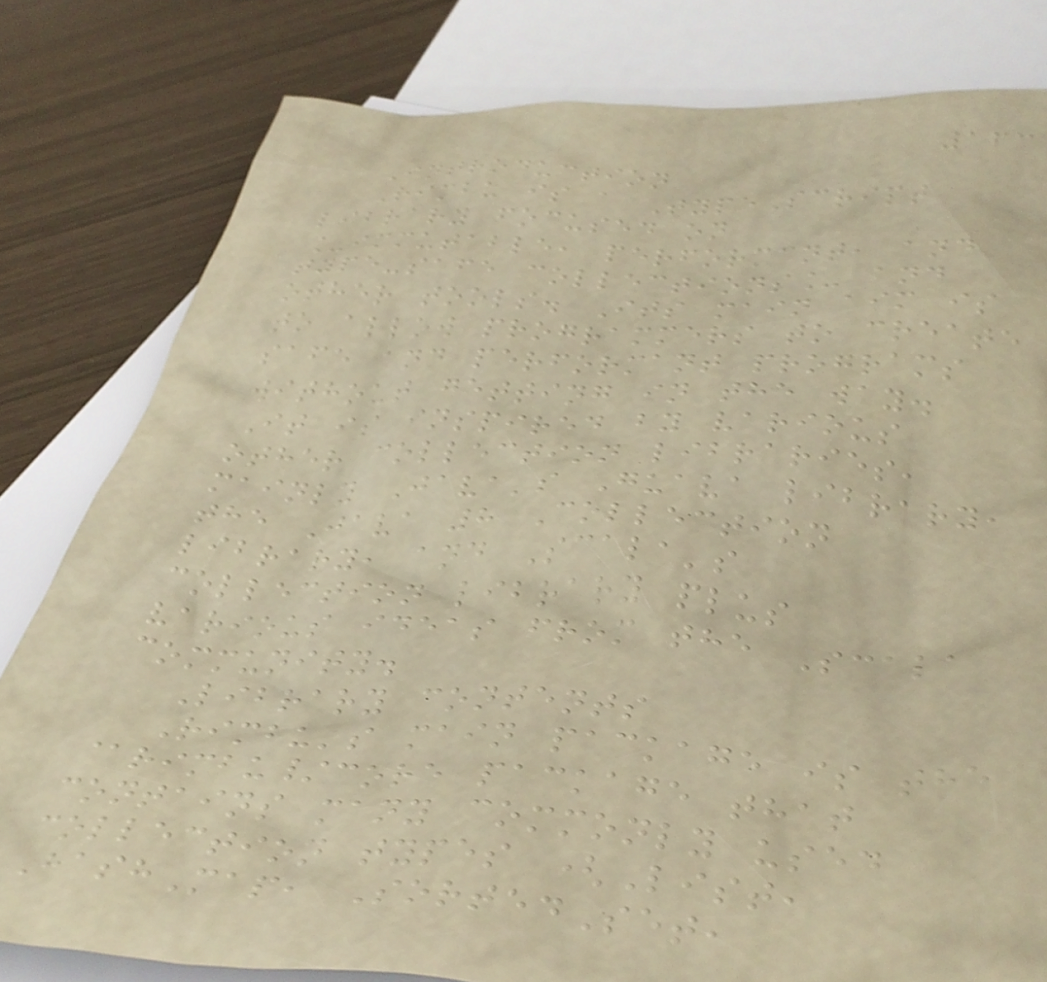163
Introduction
Rimbu is a TypeScript
library focused on
_immutable, performant, and
type-safe collections_ and
other tools. Its main aim is
to allow programmers to create
safe and performant programs
without getting in the way.
It is inspired by various
other collection libraries,
mainly Java's Guava library,
the Java 8 Collection
library, and Scala's
collection library plus
various ideas from the Scala
community.
Library contents
Rimbu's main package is the
@rimbu/core package that
contains many commonly used
collection types (List,
HashMap, SortedSet,
